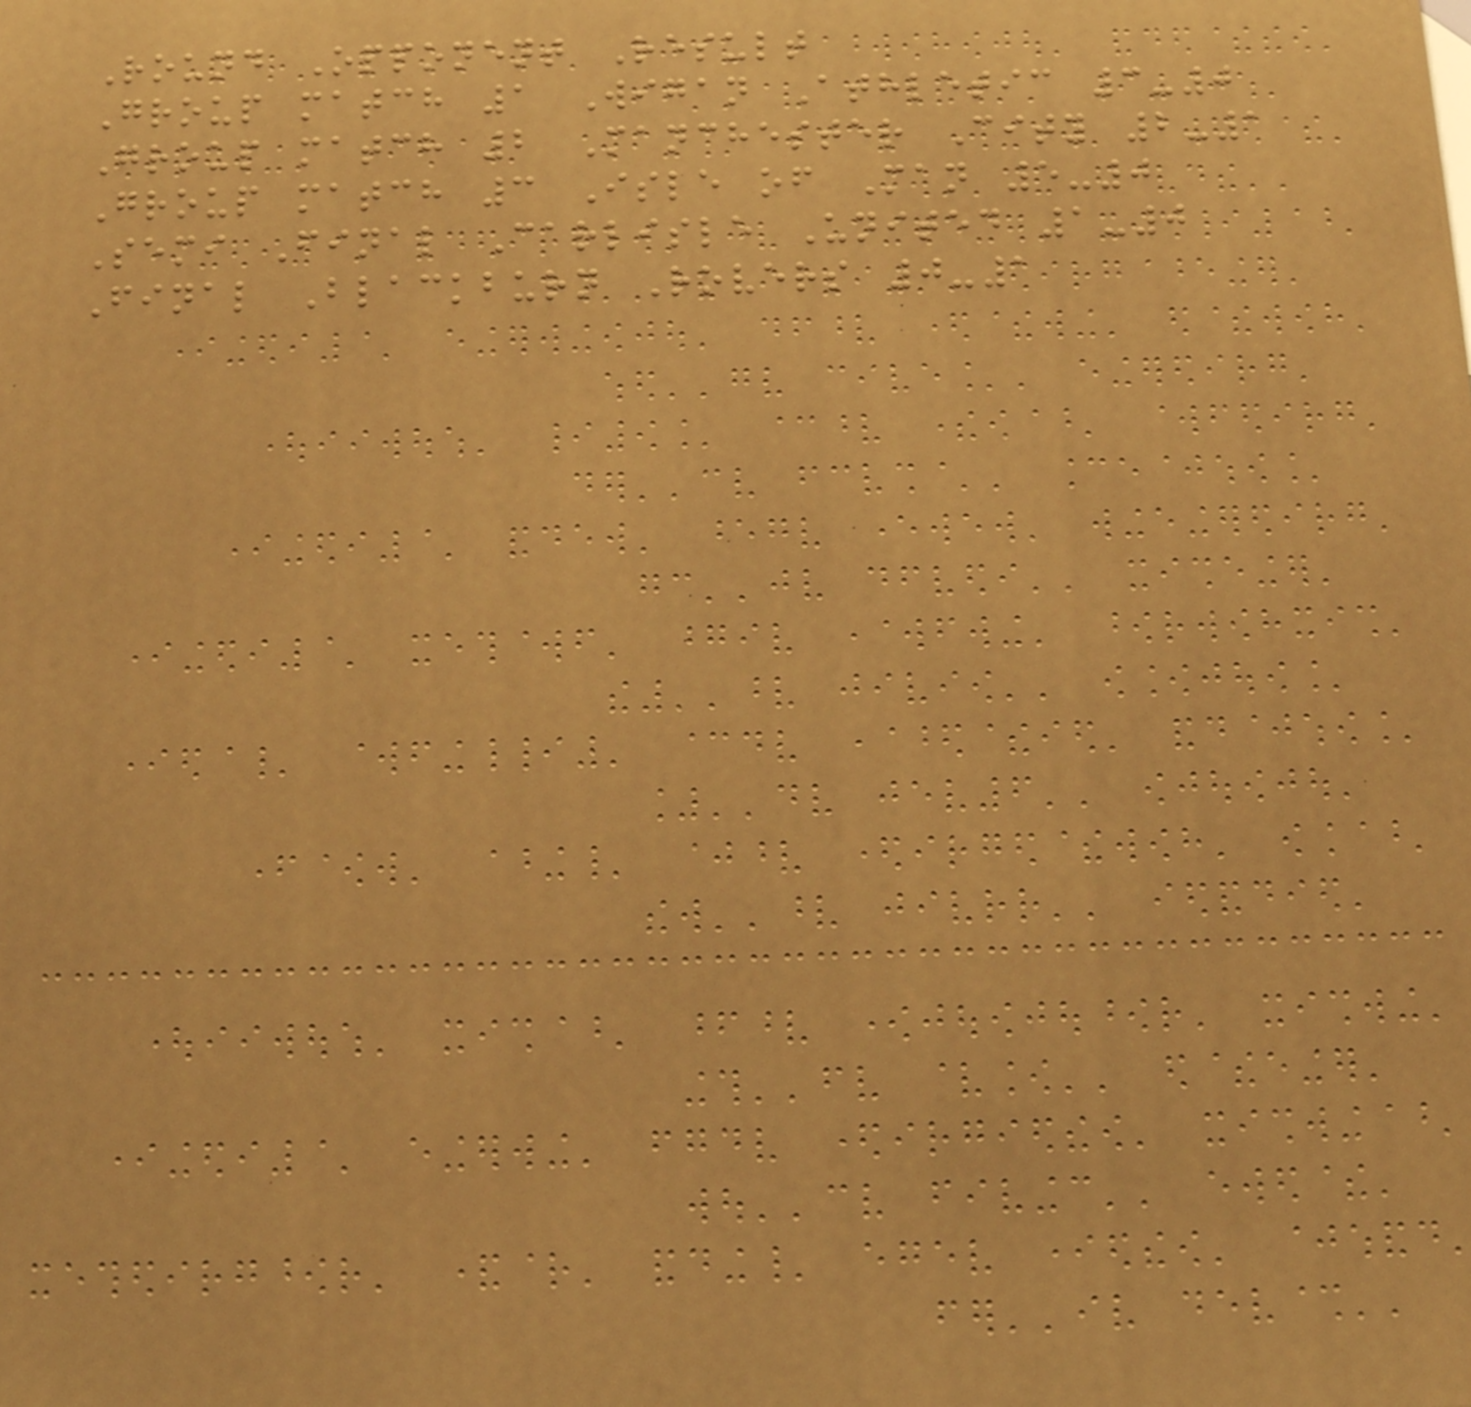Round Opponent Result
Group match 1 Wigan Athletic 3-0
Group match 2 Manchester City 2-1
Group match 3 Isle of Man 5-0
Semi Final Carlisle United 1-0
Final Blackburn Rovers 0-1
